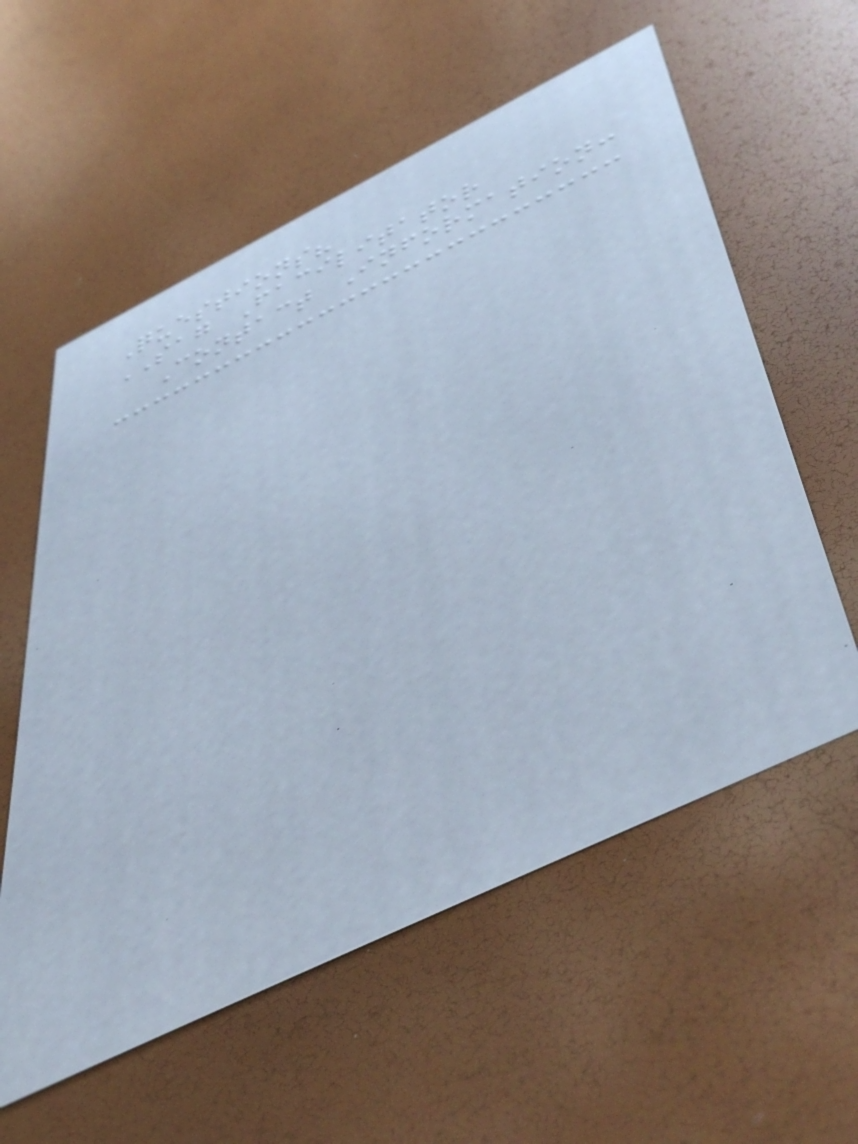Questions?
SAG Facilitator
Contact Information:
